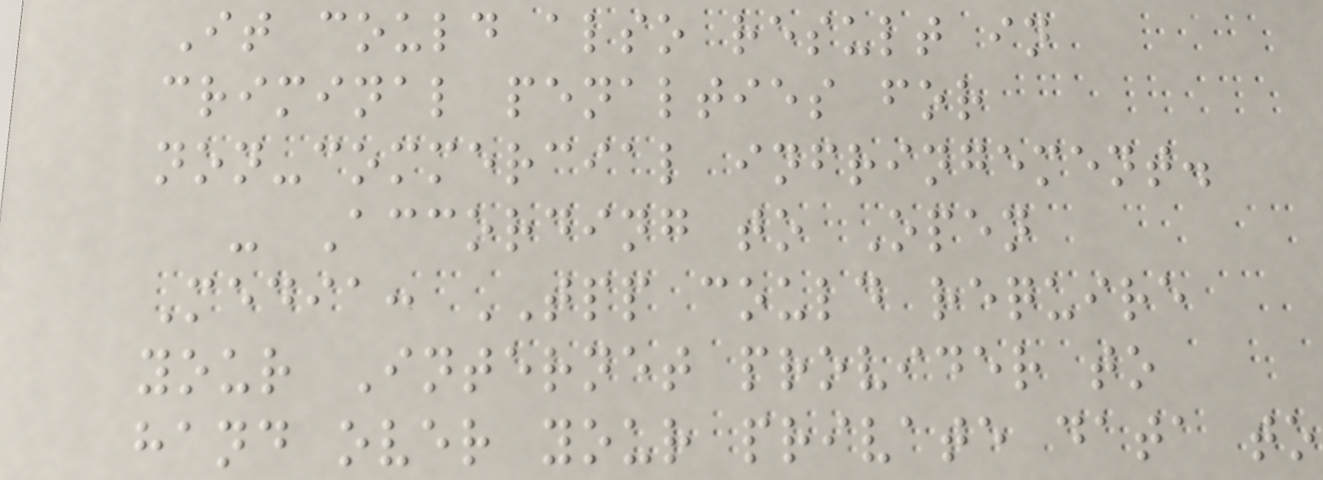It could also result in
criminal penalties for
non-commercial infringement.
- According to Open
Media: TPP could require
your Internet provider to
hand over your private data to
